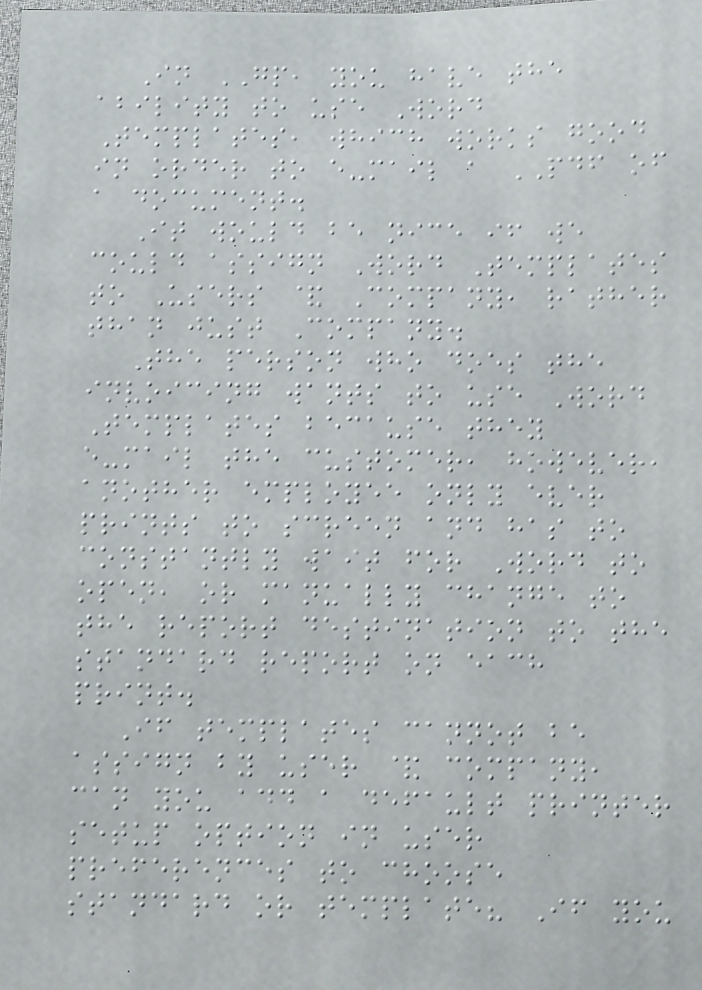In GP, you have the
ability to use Word
Templates, which works good
in order to e-mail a PDF of
a document.
It would be nice if we
could assign Word Templates
to Users & Company, rather
than just Company.
The person who does the
invoicing wants to use Word
Templates because they
e-mail the customer, however,
another employee only ever
prints to screen and has to
constantly wait for Word to
open, or manually change to
the report destination to the
standard report on each
print.
If templates cannot be
assign by user & company,
can you add a default printer
setup option in user
preferences to choose
standard or template? If you
